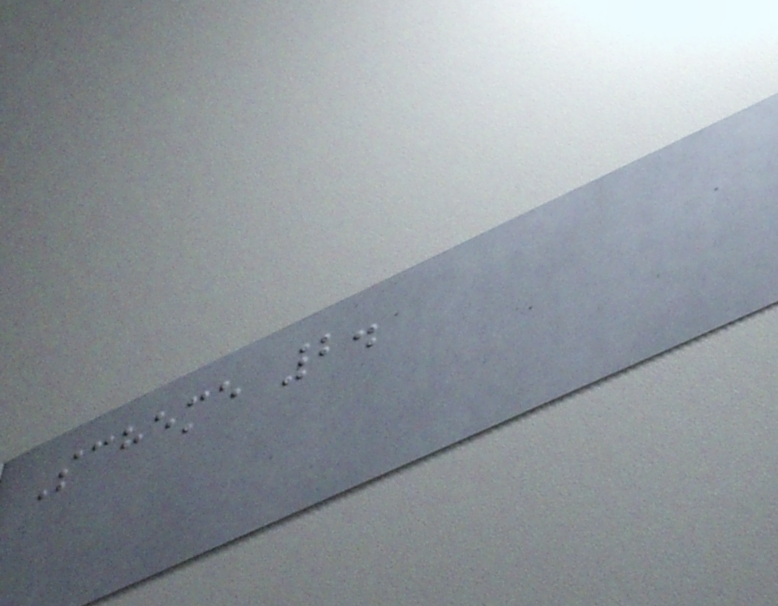Scheme 2.
